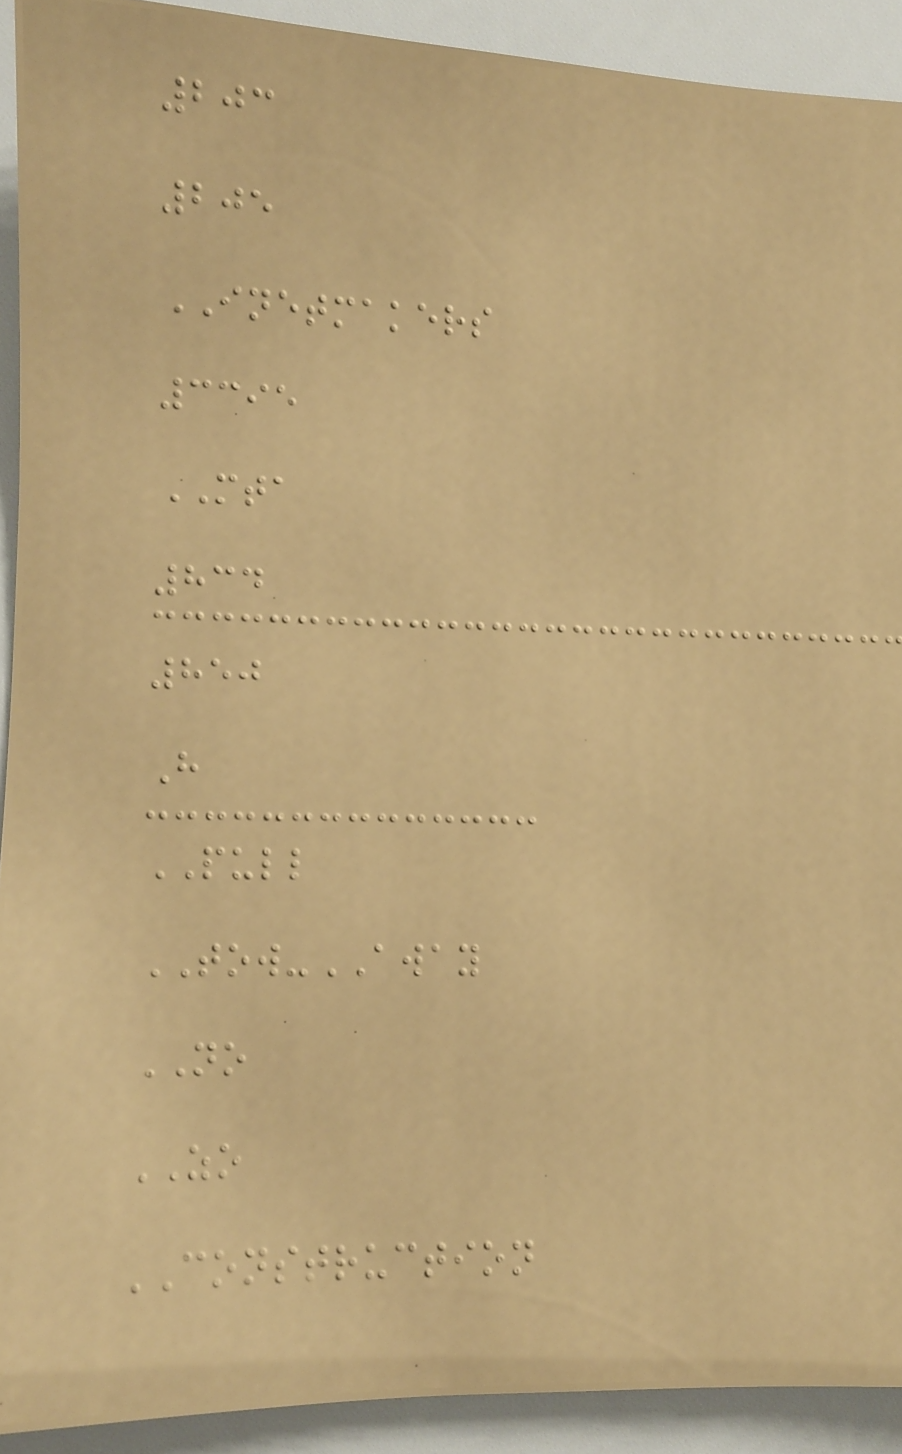203
205
INETMAKERS
3395
MTA
834
850
H
PULL
TOW-AWAY
NO
ZO
CONSTRUCTION
